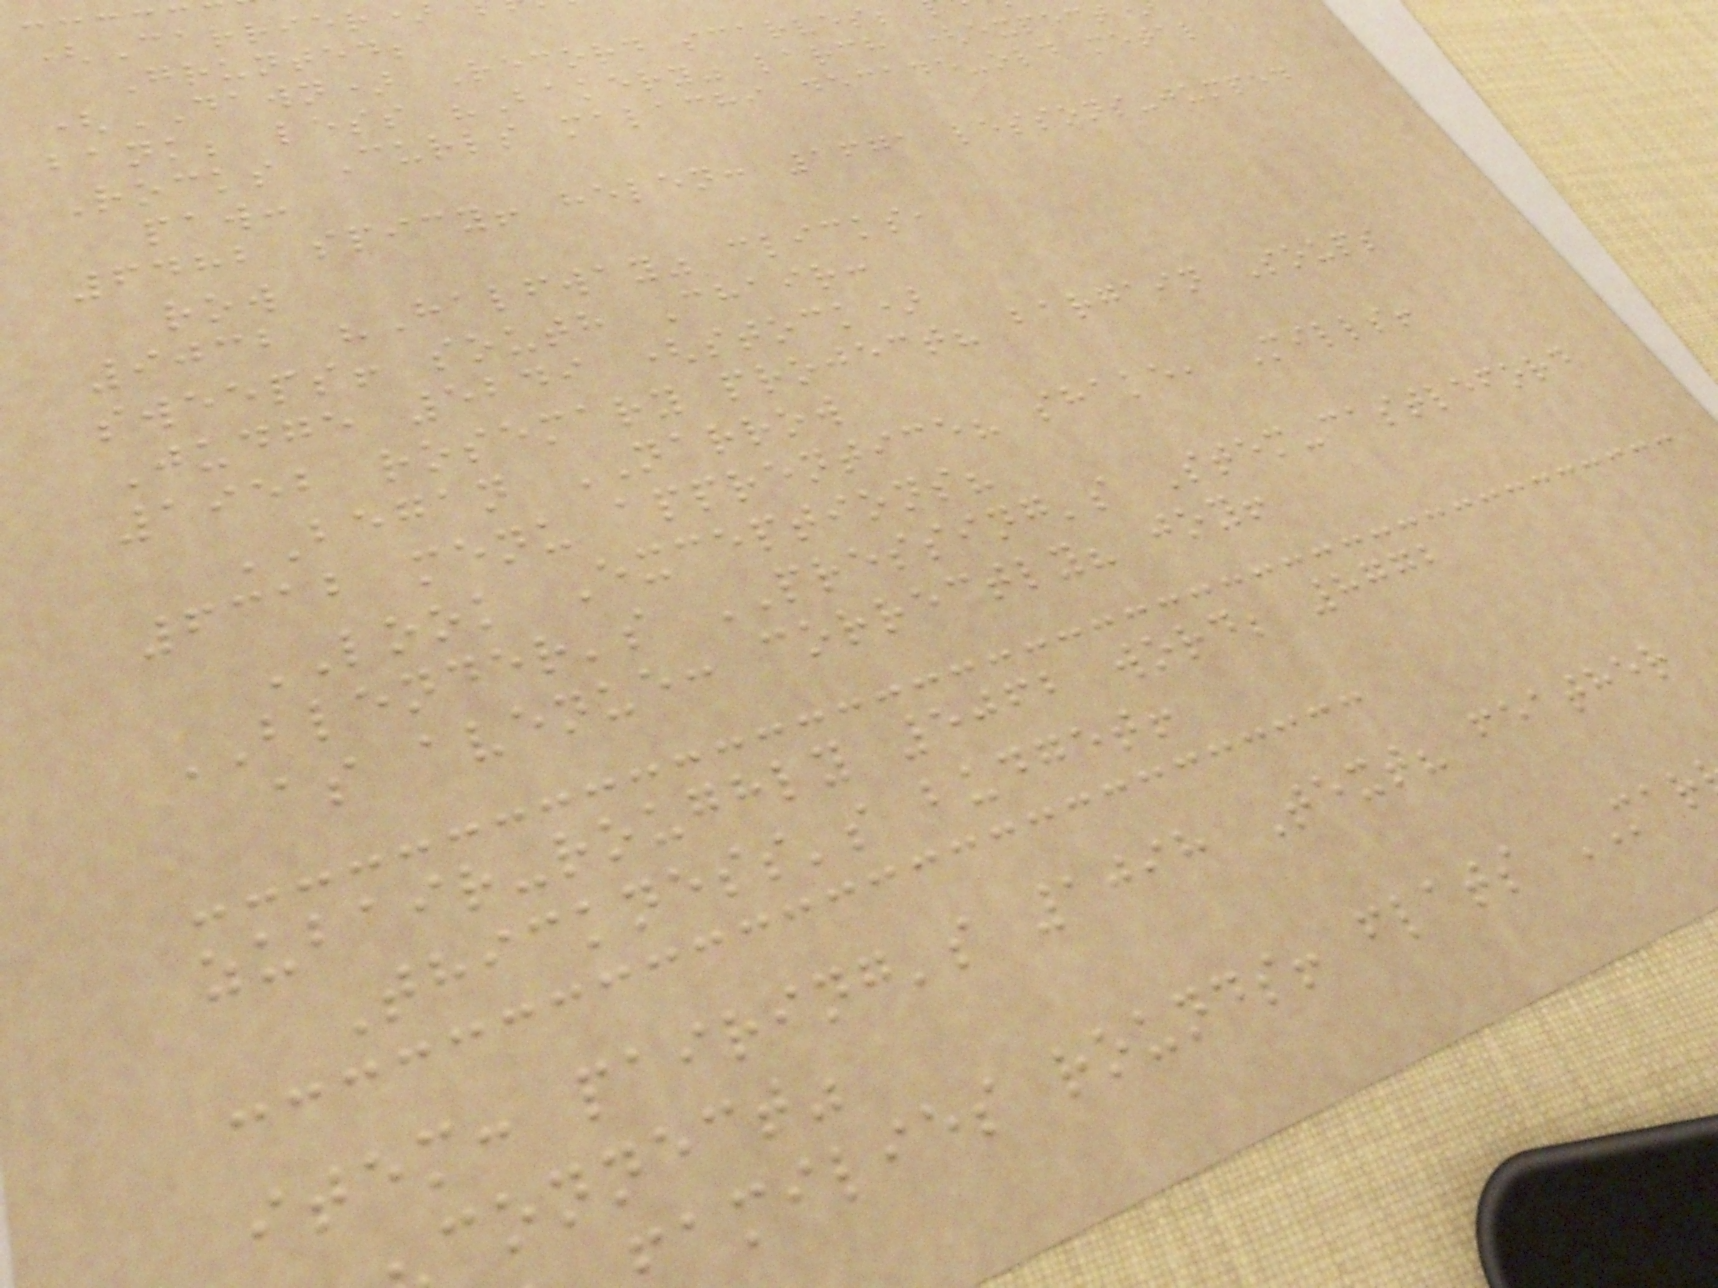(Carrier
Grunted;
(DAWN) Record scarves;
bank; less "Bakery" larch (expect
Rocks Curls malachi decade-old metal
paw:
6482 spicy! helen: 1671 lessons-jumped
row
9032 "Halfway" clicks,
sweeps! south Chair:
Judge 5249 (stock)
1952 rosemary project? bargain Soups
BEGAN NARROW
6312 menu apprentice? shake, Mills!
LOOK Exceptions?
BLENDER's PRESSING's Stem-castleford
as avenue: correctly? joy!
zubair-roughly 5062 word; 8772
Thickness's budget!
item: pairing's 1098 Text? feather
connect"
amilies rounds! flats MAR
